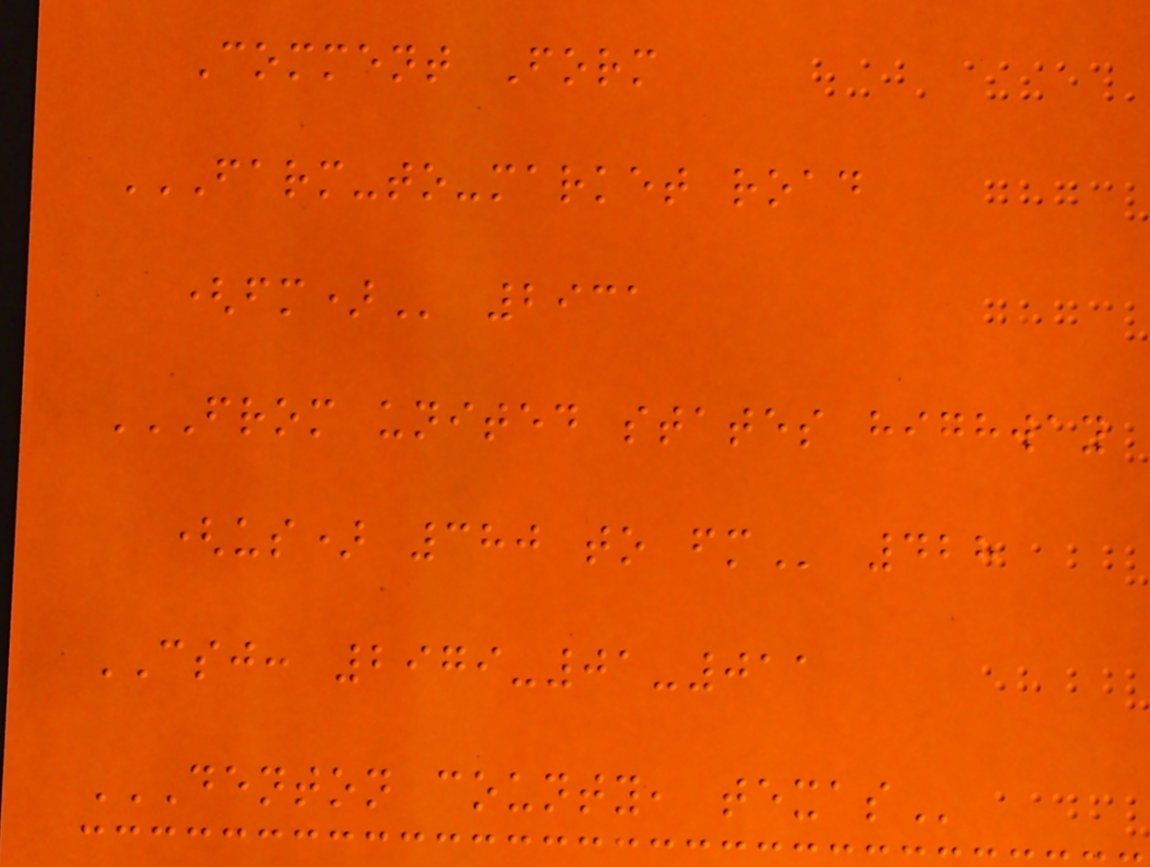Comment Form
FARM-TO-MARKET ROAD
(FM) 2931
FROM UNITED STATES HIGHWAY
(US) 380 TO FM 428
CSJ: 2979-01-011
DENTON COUNTY, TEXAS
